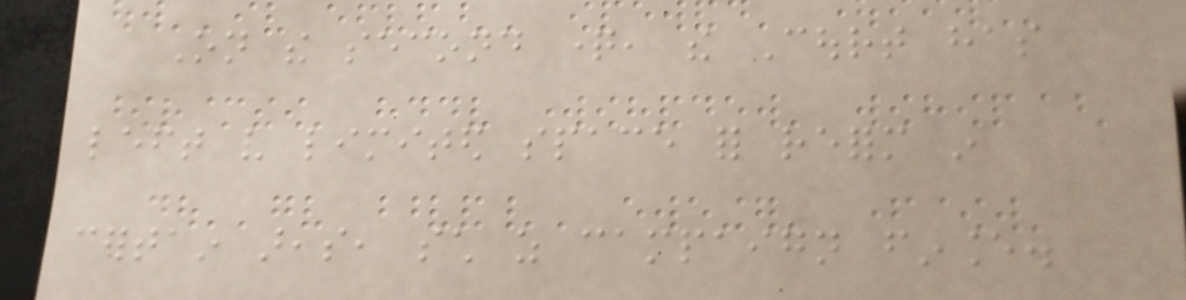On the second question, the Court has
left very limited space for reform in
certain areas, such as campaign finance.
